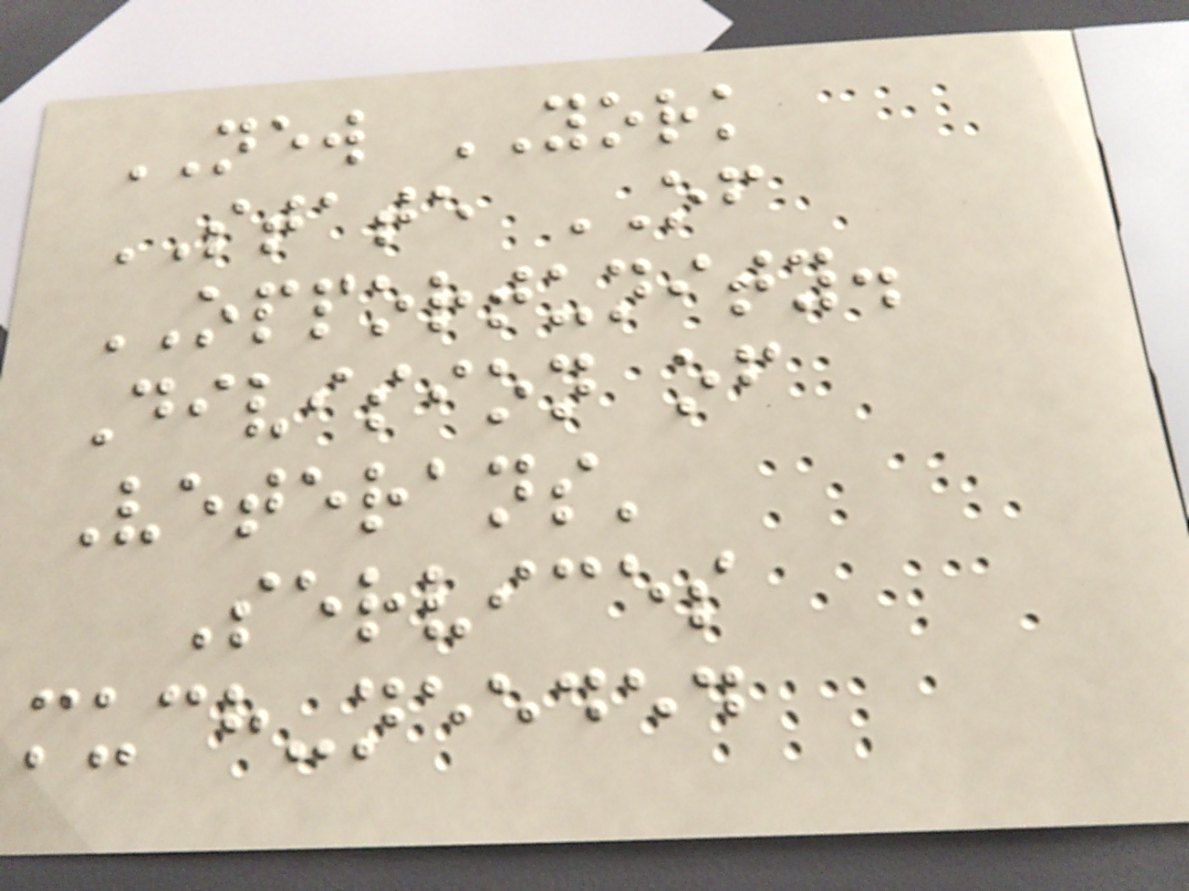NEW YORK
STATE OF
OPPORTUNITY.
Division of
Veterans'
Services
much-needed
